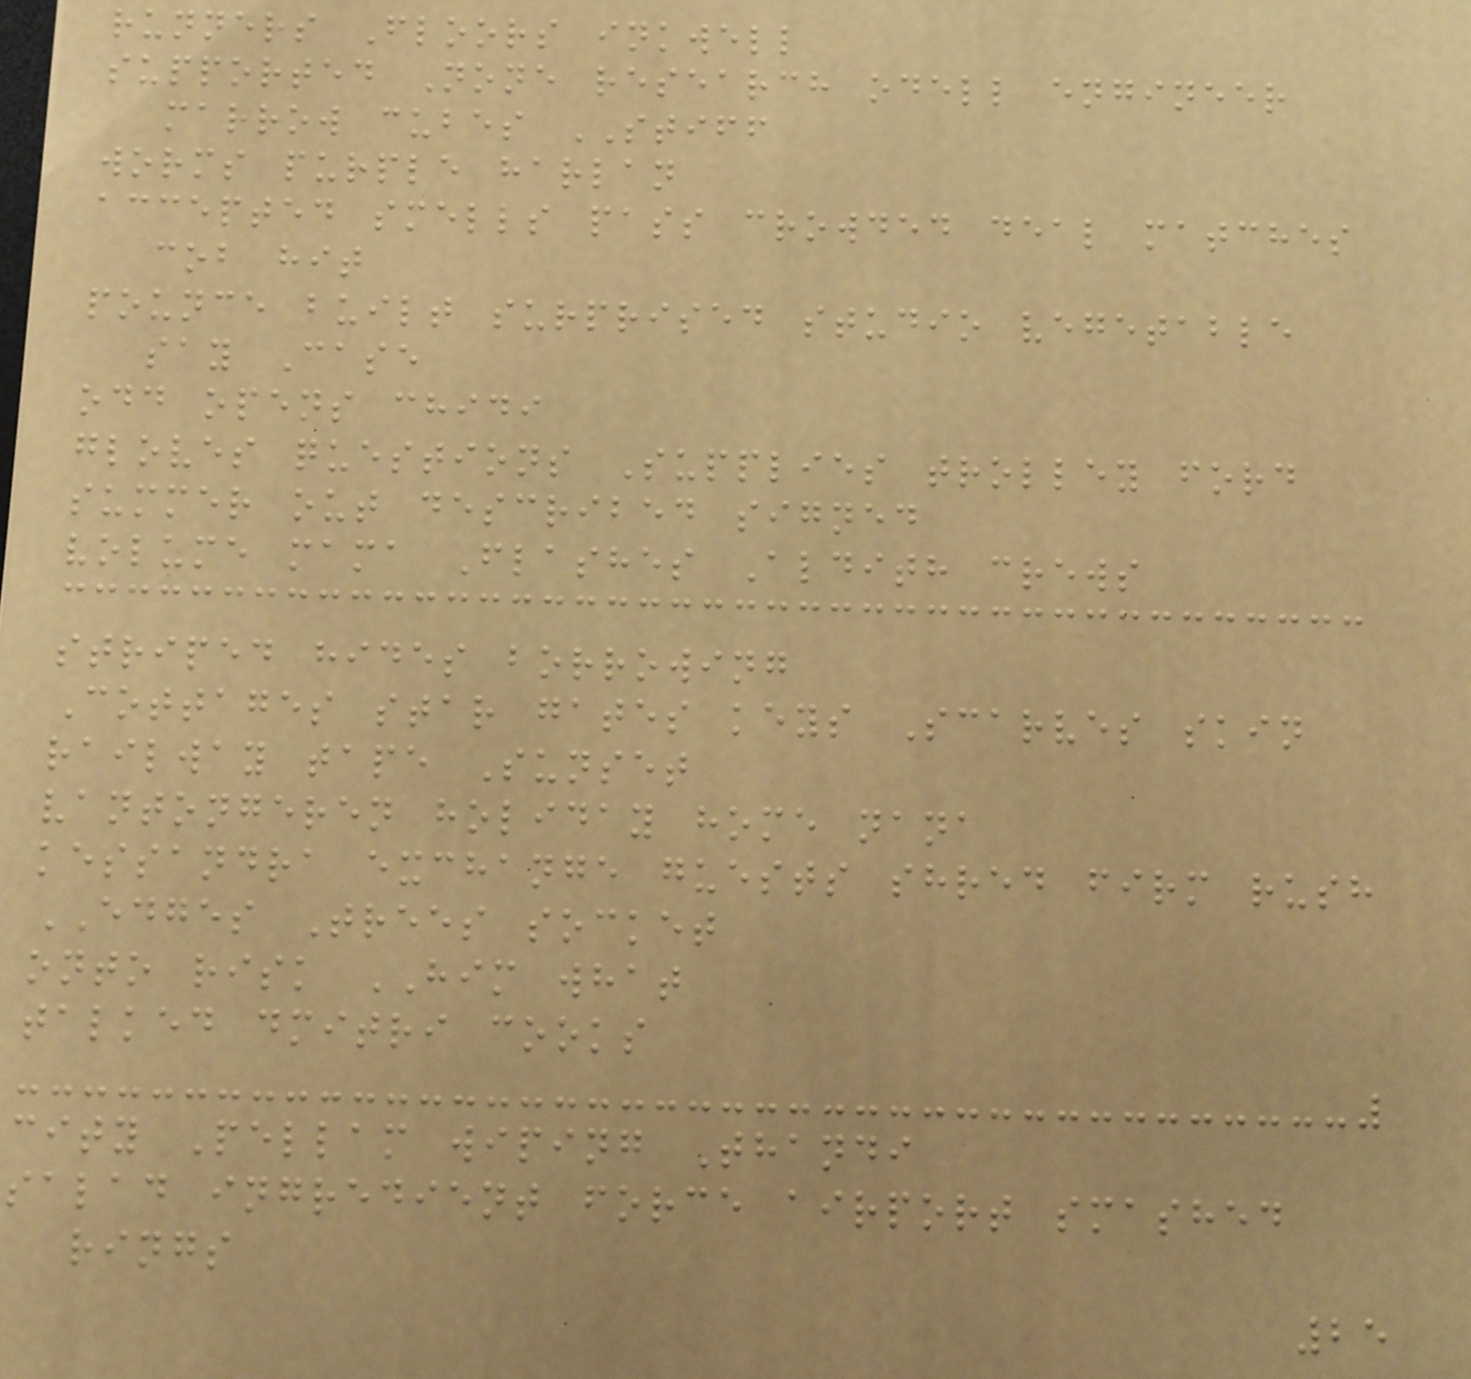runners Floors inkwell
supported None research odell engineer
marrow cubes STIFF
worms purple harlan
accepted smells pass crowded deal matches
cob hit
pounce built surprised studio vegetable
say Case
odd opens chidi
gloves questions Supplies trolley ford
summer out described signed
volume mama Flashes Aldith crews
striped hides borrowing
Cottages star gates keys Scarves skin
railway tape Sunset
vantongeren holiday home nana
kessandra exchange guests shred firm rush
EDGES Trees socket
onto risk HIM what
talked dmitri cooks
city Pellam wiping Thandi
salad ingredient force airport smashed
rings
25
